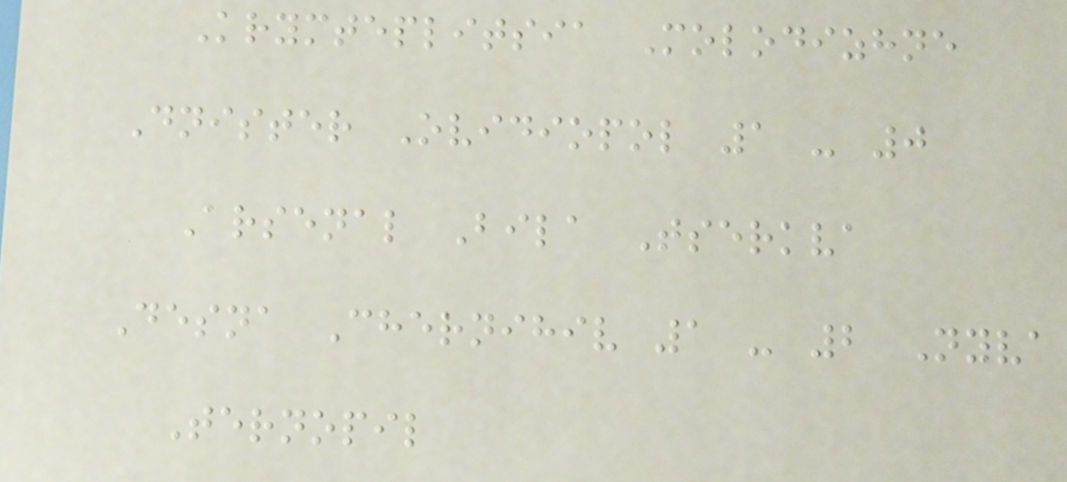Krymteplitsia Molodizhne
Dnister Ovidiopol 1 - 0
Arsenal Bila Tserkva
Desna Chernihiv 1 - 2 Nyva
Ternopil
